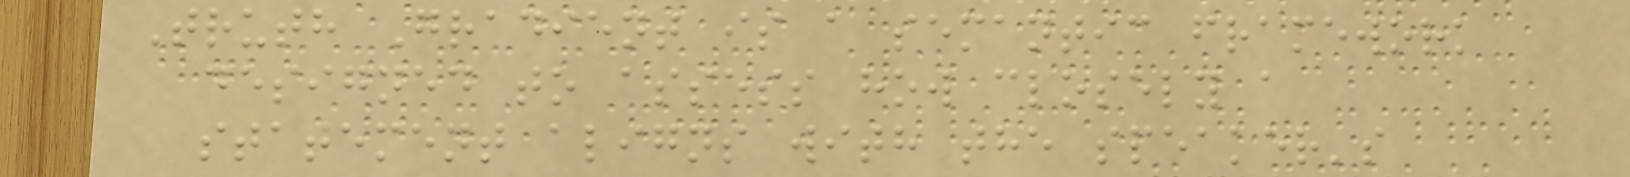Truth Gradient is a semantic framework
designed to assess how closely a
statement aligns with the speaker's
